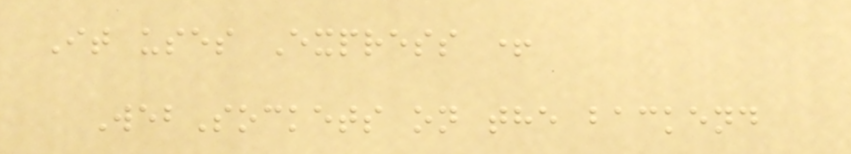It uses Express +
WebSockets on the backend
